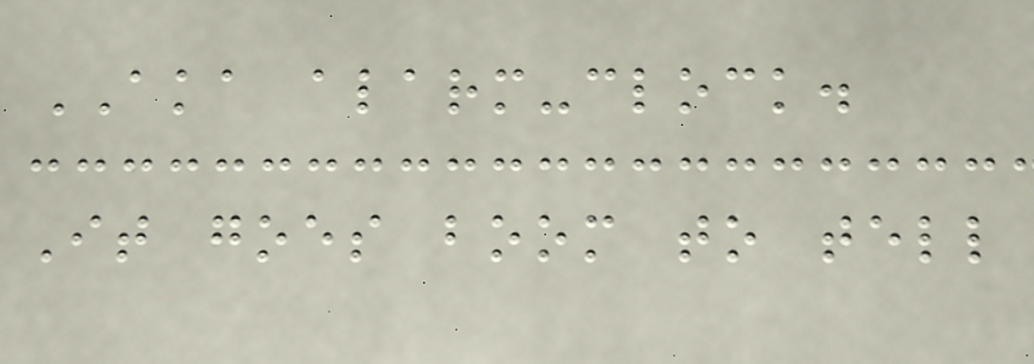AKA alarm-clock.
It goes boom to tell
